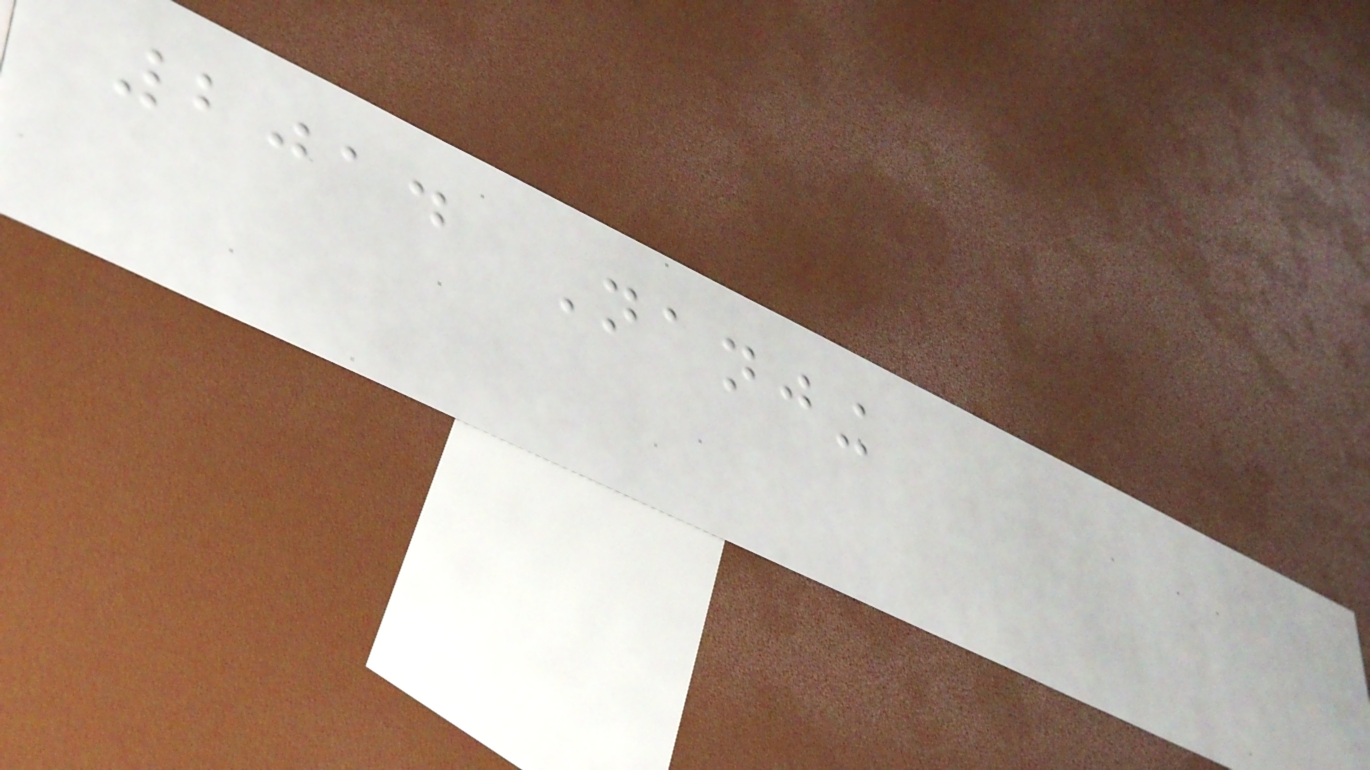2014 Nanjing
